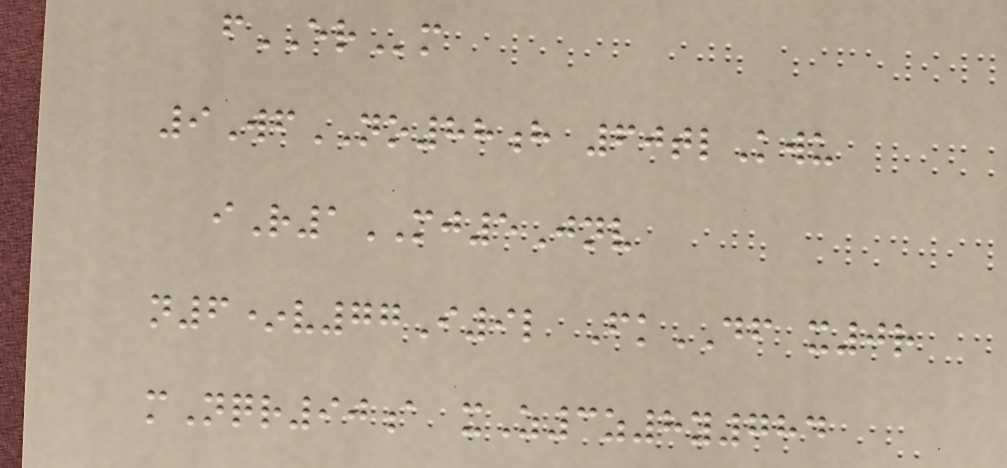fERm
9WfNO88h 60tlKwu
iR1MJ5Jnv
n6*v77I9l FkDF x0r
mNqr90a xZ3z8y784
